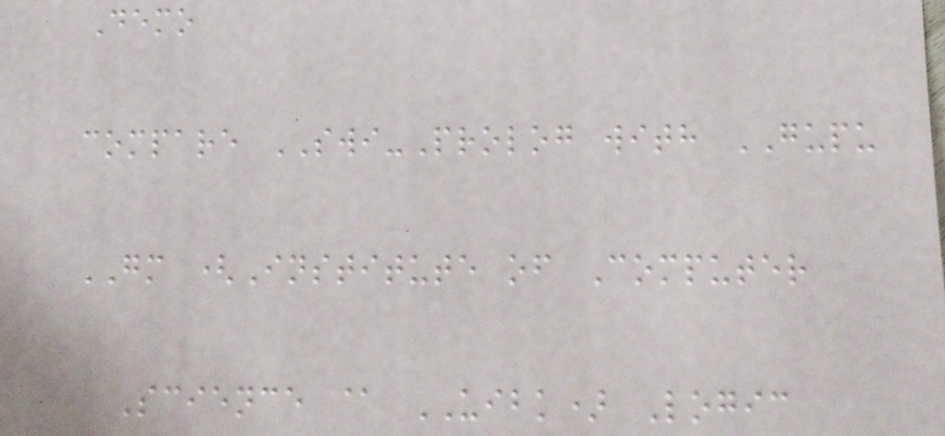Demo
compare SWI-Prolog with GUPU
GM (Institute of Computer
Science @ UIBK) Logic
